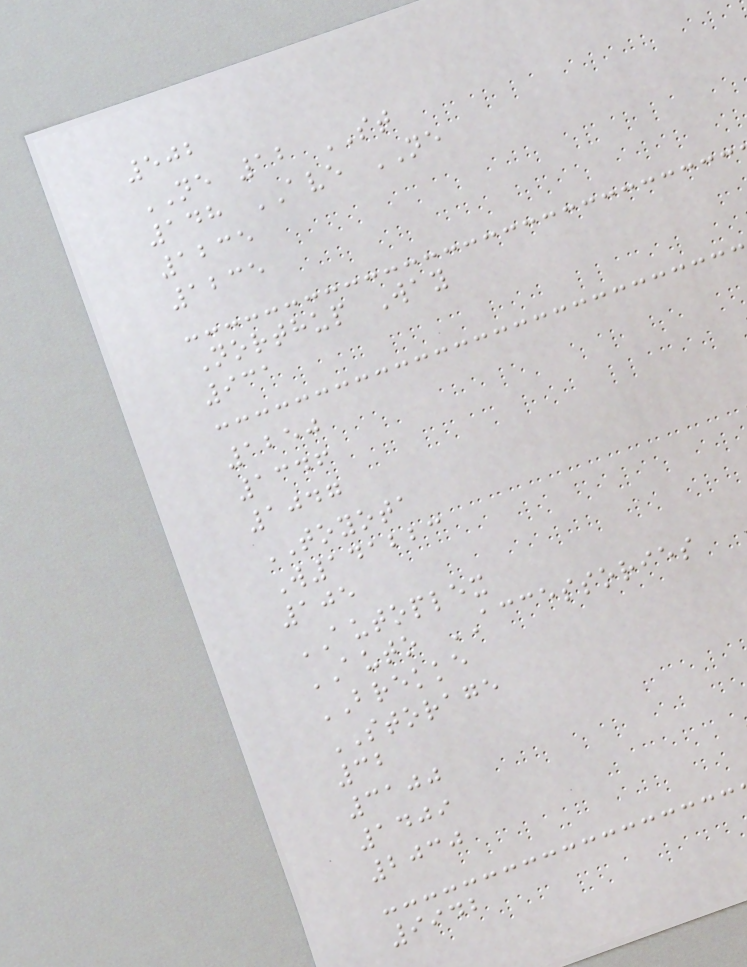502
NE 12 ST
148 AVE NE
1235
1235
Northup Way
931
1250
1346
1047
TOYOTA
W141223
105
AUTOPLEX
AUTO ACCESSORIES
BREKKE
STORAGE
32
3100
1409
2030
9942
